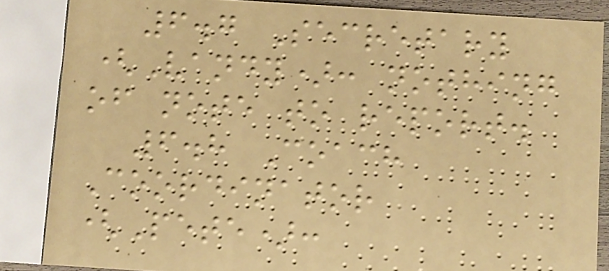6.7 Secretary
(Vandy): nothing
of note to report.
6.8 Coach
Coordinator
(Pete):
